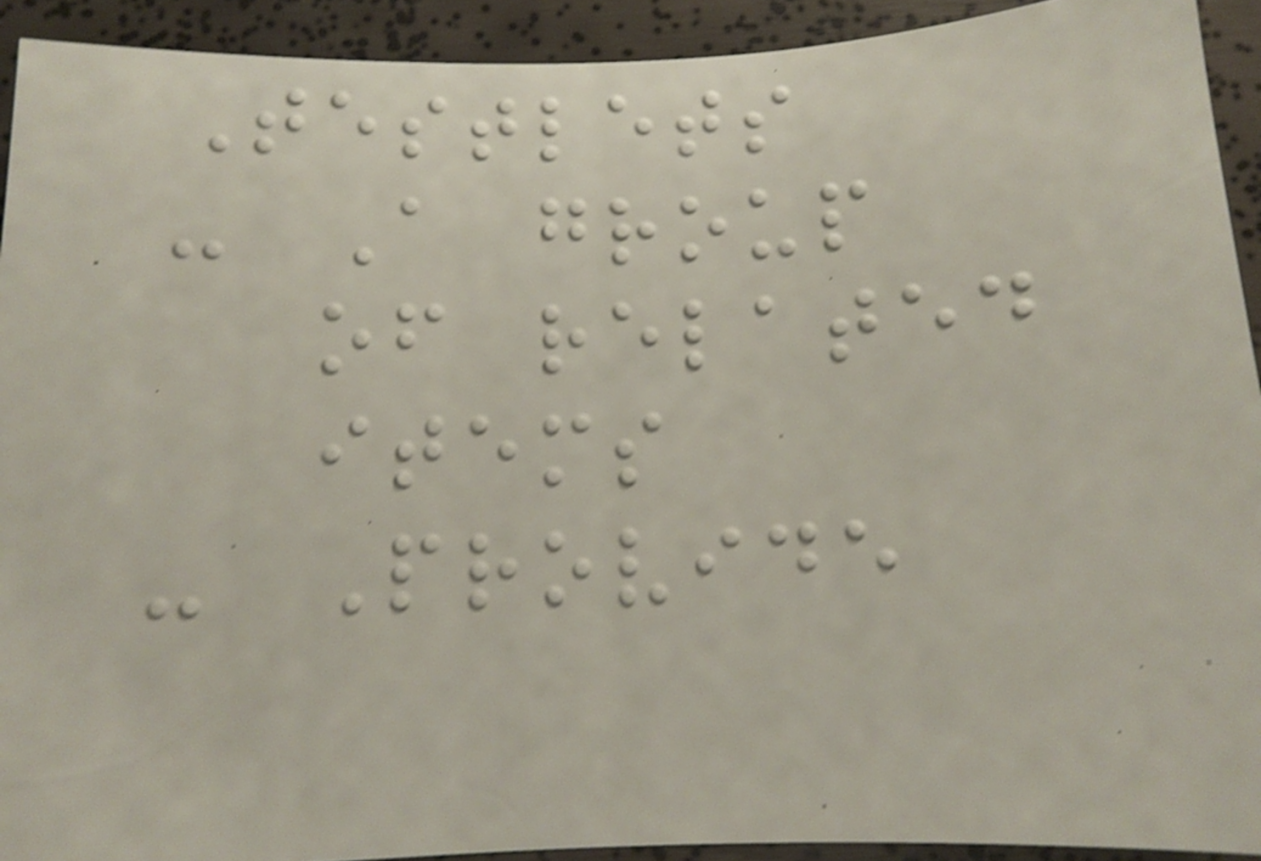Testlets
- A group
of related
items
- Provide
